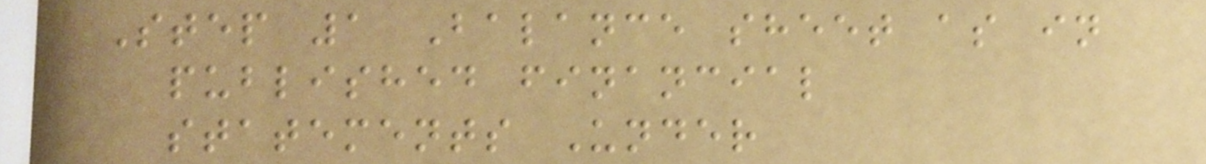Step 1 Balance sheet as in
published financial
statements Under
